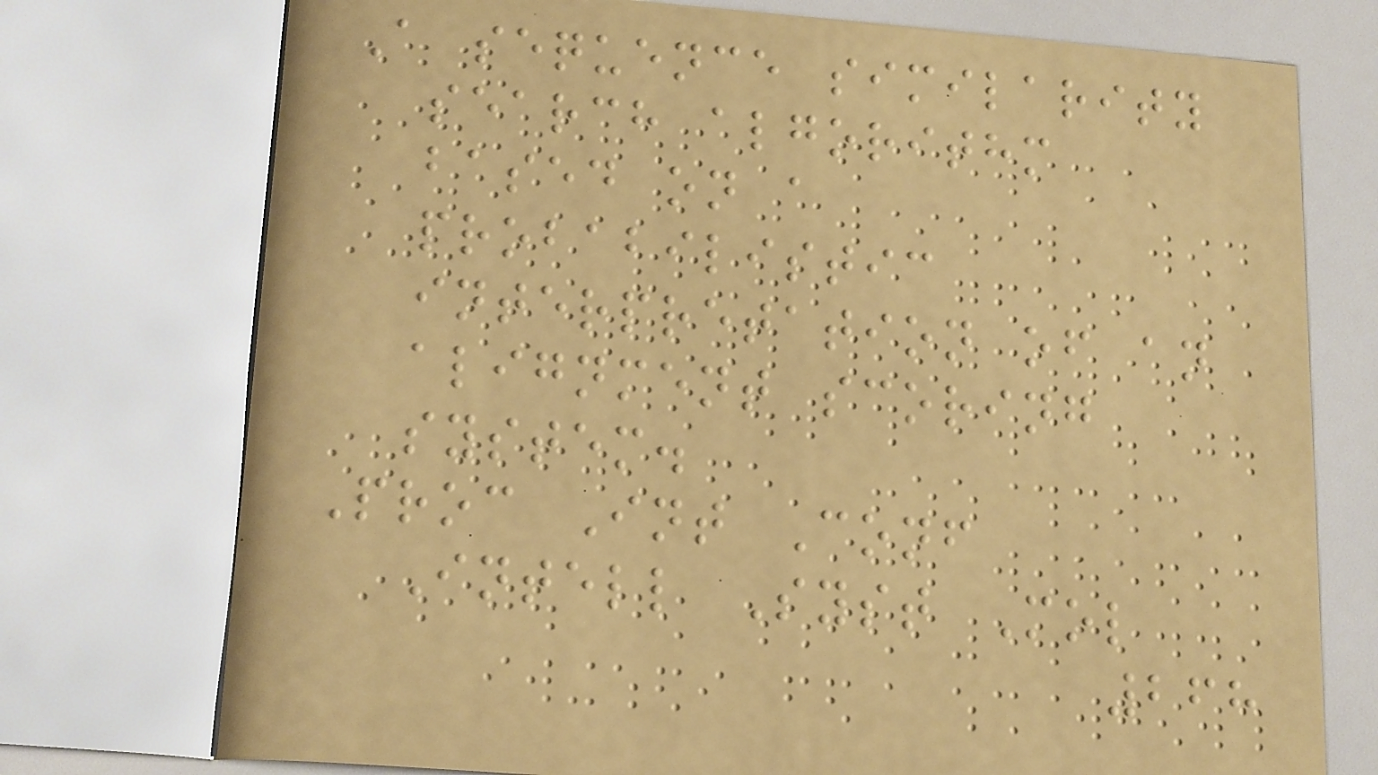A sequence similarity
search algorithm
based on a
probabilistic
interpretation of an
alignment scoring
system.
Proc Int Conf
Intell Syst Mol
268
